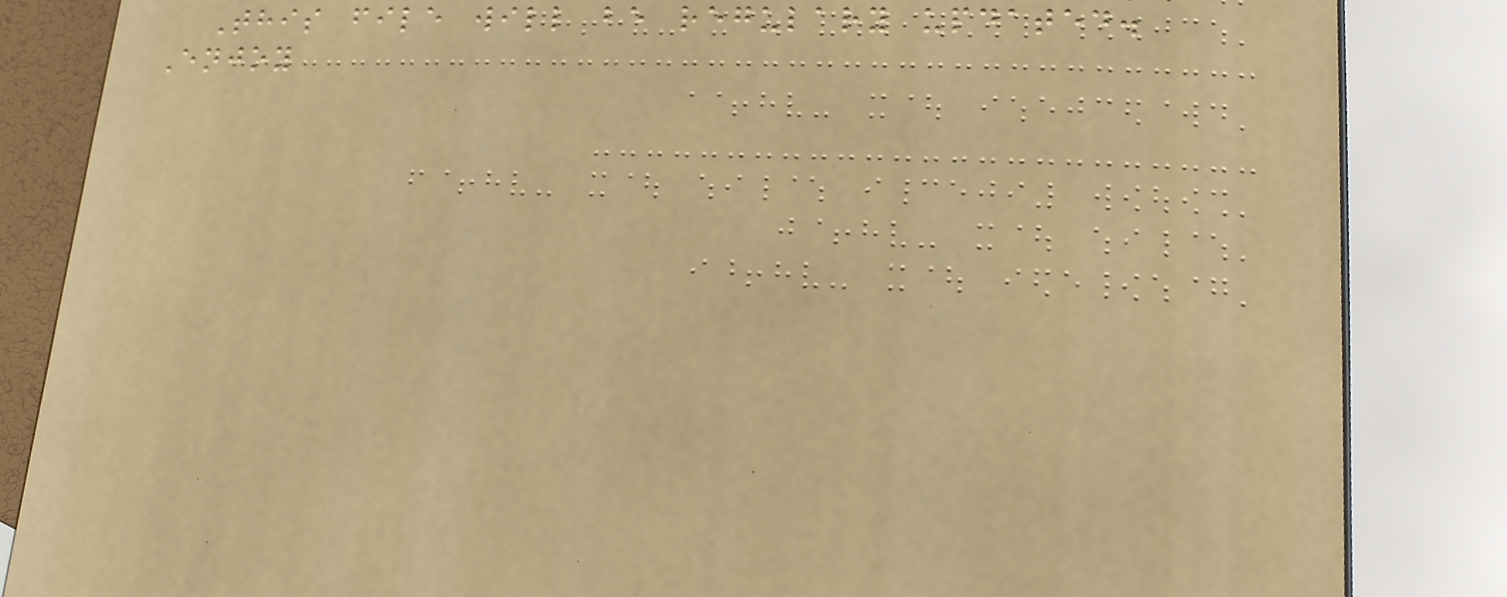This file will be regulary updated.
Enjoy
